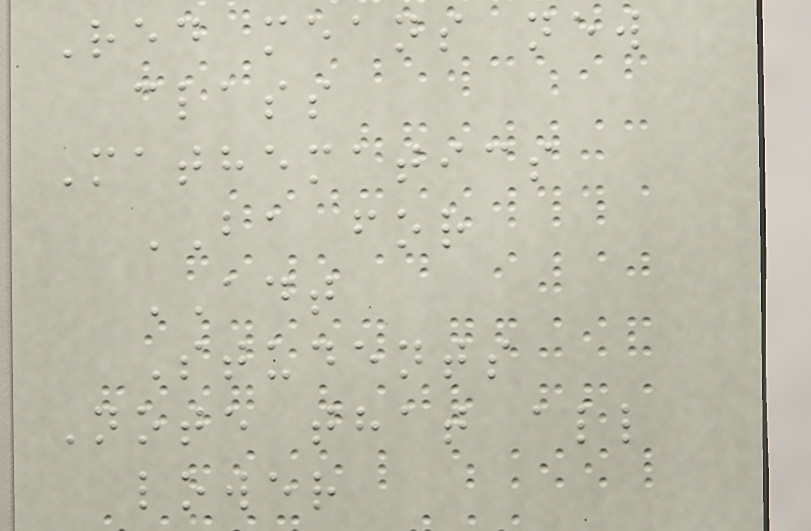Red means new
class
Mathematics
BA for
ADT
Students
Note that all
lower
